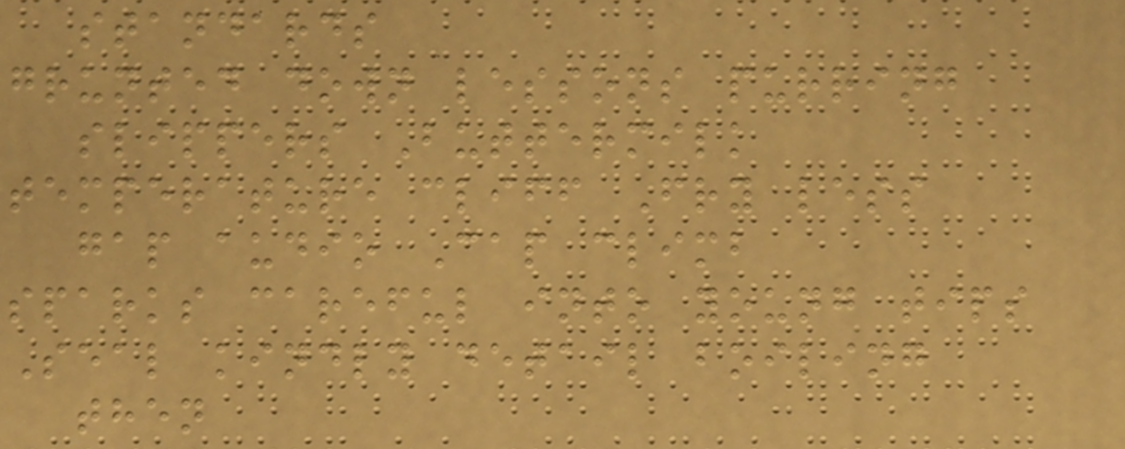standards
grunted down lessons purring
slippers Buttermilk
temperature cliff Fry less
gap audio Cap climb
sparks careful into young tips
Seal kindly detail boiling
then
